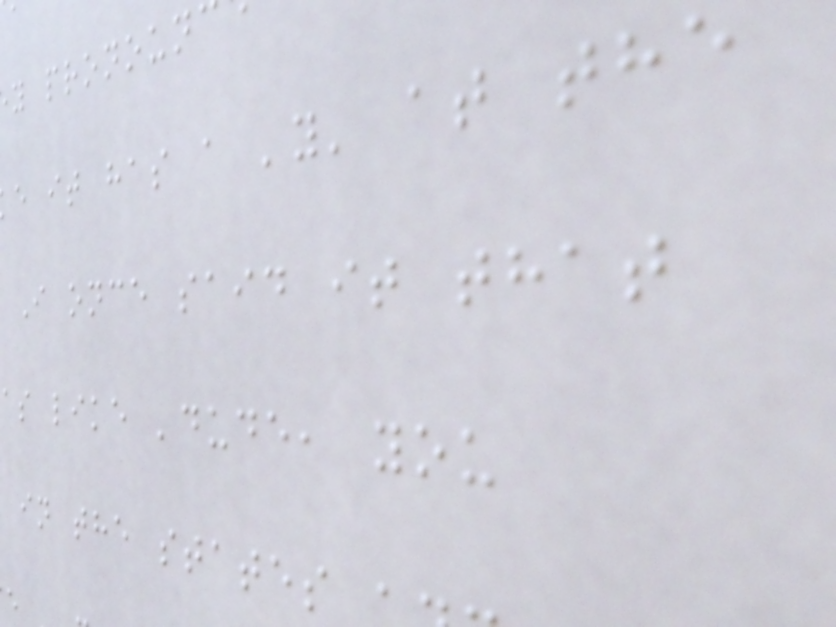e it has a 'y' at the
I once said it that
as like 'dude, you
in the states
